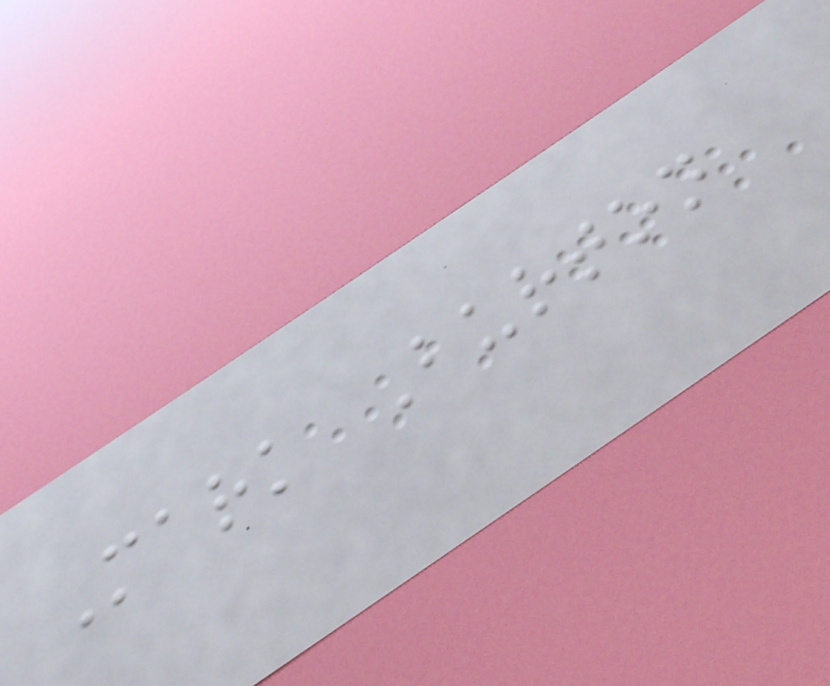Mark Burton
